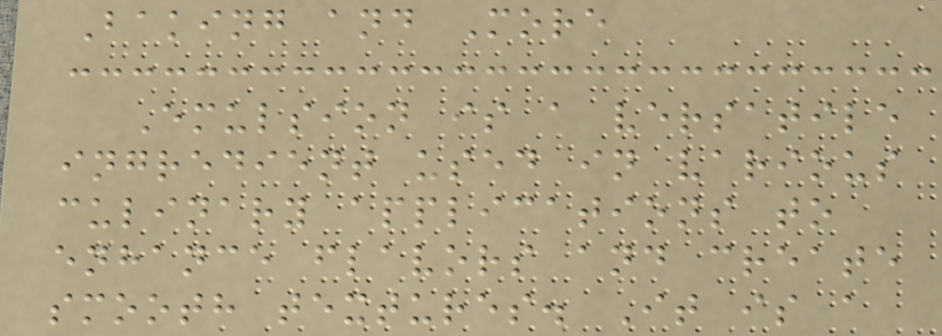Baking and More
Emulsion is a versatile
ingredient used in various
culinary applications to
enhance flavors and create
smooth textures. It is a
